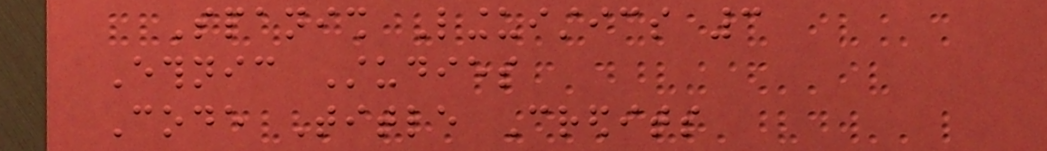Spanish Linguistics 3
Ethnic Studies
Code Title Credits
